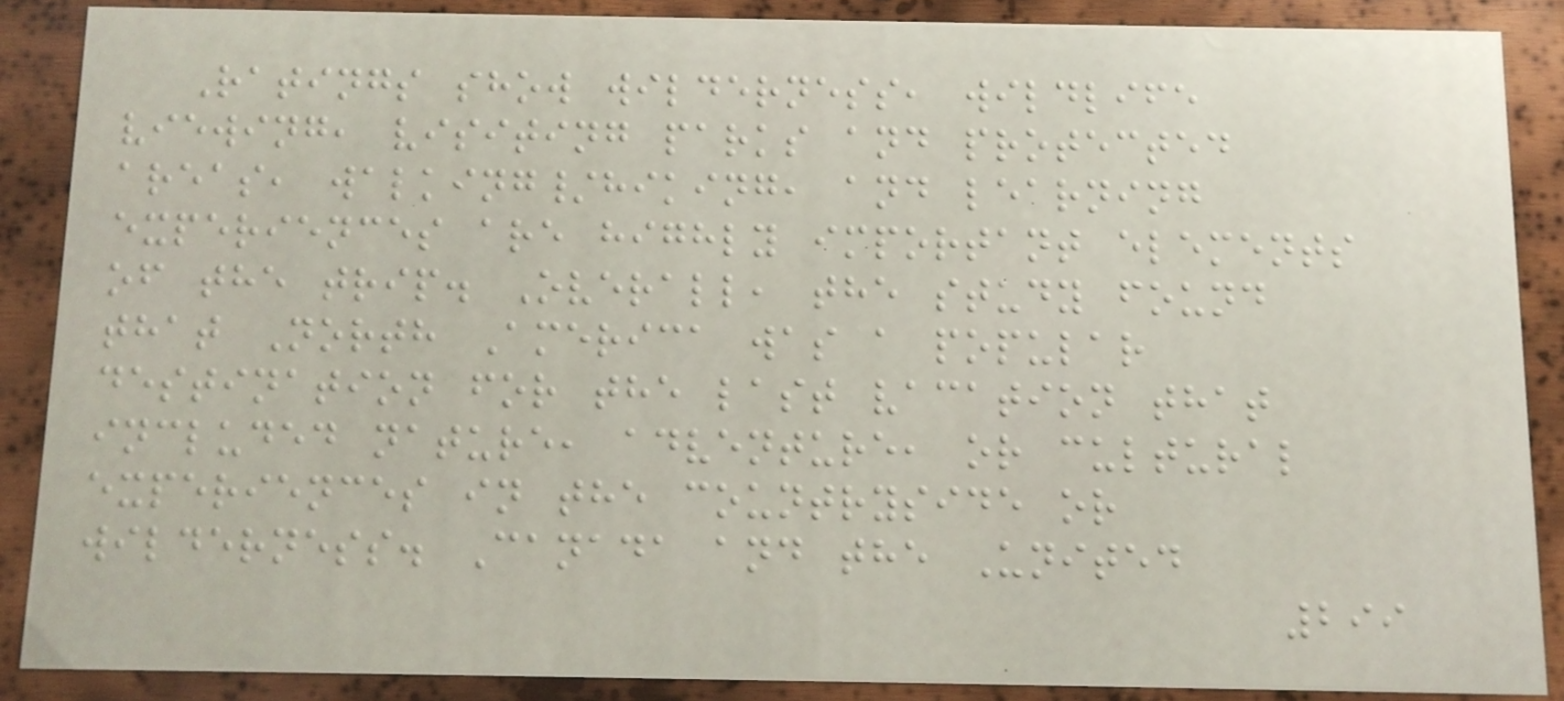Ratings show wilderness, wildlife
viewing, visiting parks and protected
areas, walking/hiking, and learning
experiences are highly important elements
of the trip. Overall, the study found
that North America was a popular
destination for the last vacation that
included nature, adventure, or cultural
experiences in the countryside or
wilderness. Canada and the United
299
